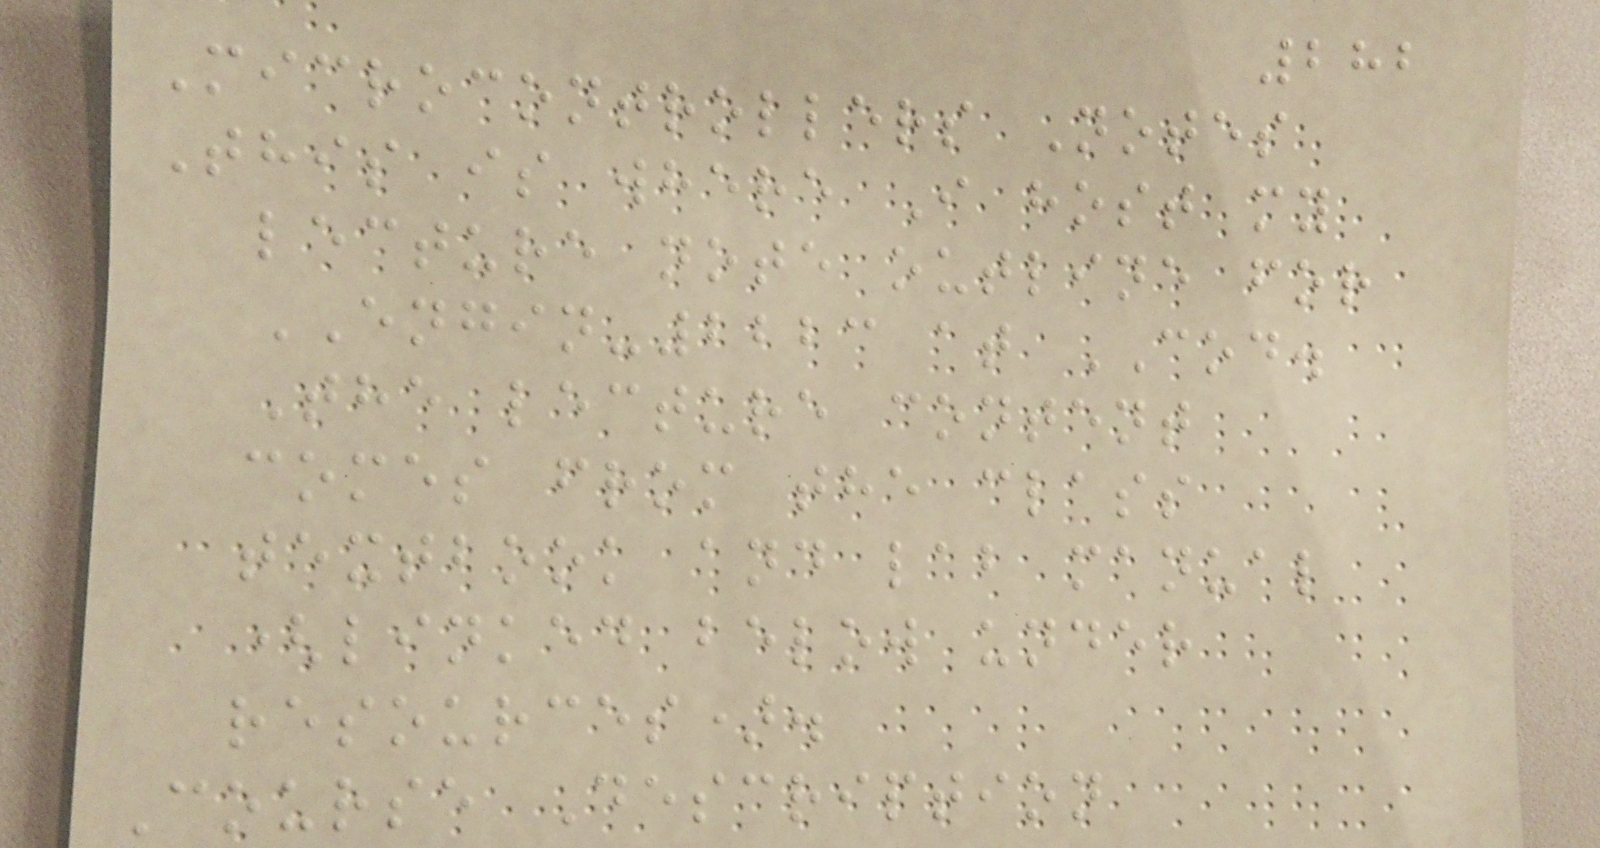282
Microcontrollers Notes
This is where I host my
lecture note outline for
ENGIN-2223 at COD.
The lecture content
comes from the class
textbook and lab manual
(linked below under
resources).
Course Description
